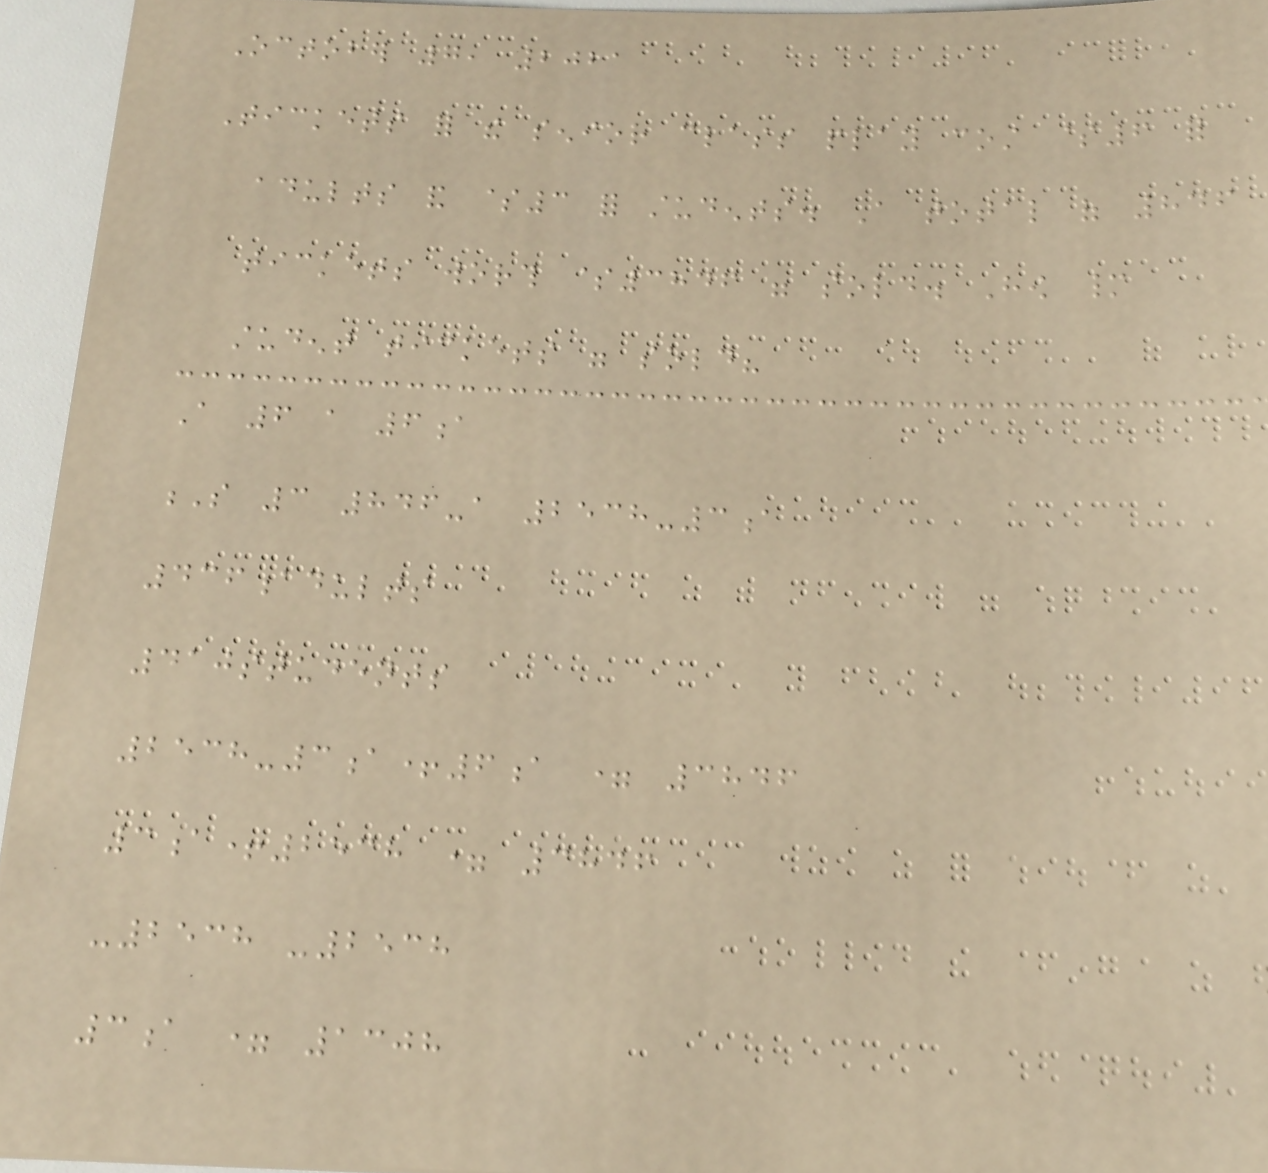October 7, 2021
Tickets for the senior class play cost $6 for
adults and $3 for students. A total of 846
tickets worth $3846 were sold. How many
student tickets were sold?
A 6 a 6a
S 3 846-a 2538-3a
436adults
410students
2538-3a+6a = 3846
3a+2538 = 3846
-2538 -2538
3a = 1308
